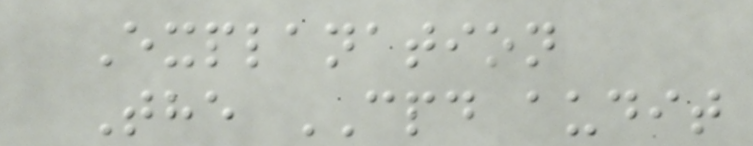Explanation
The CPD audit
